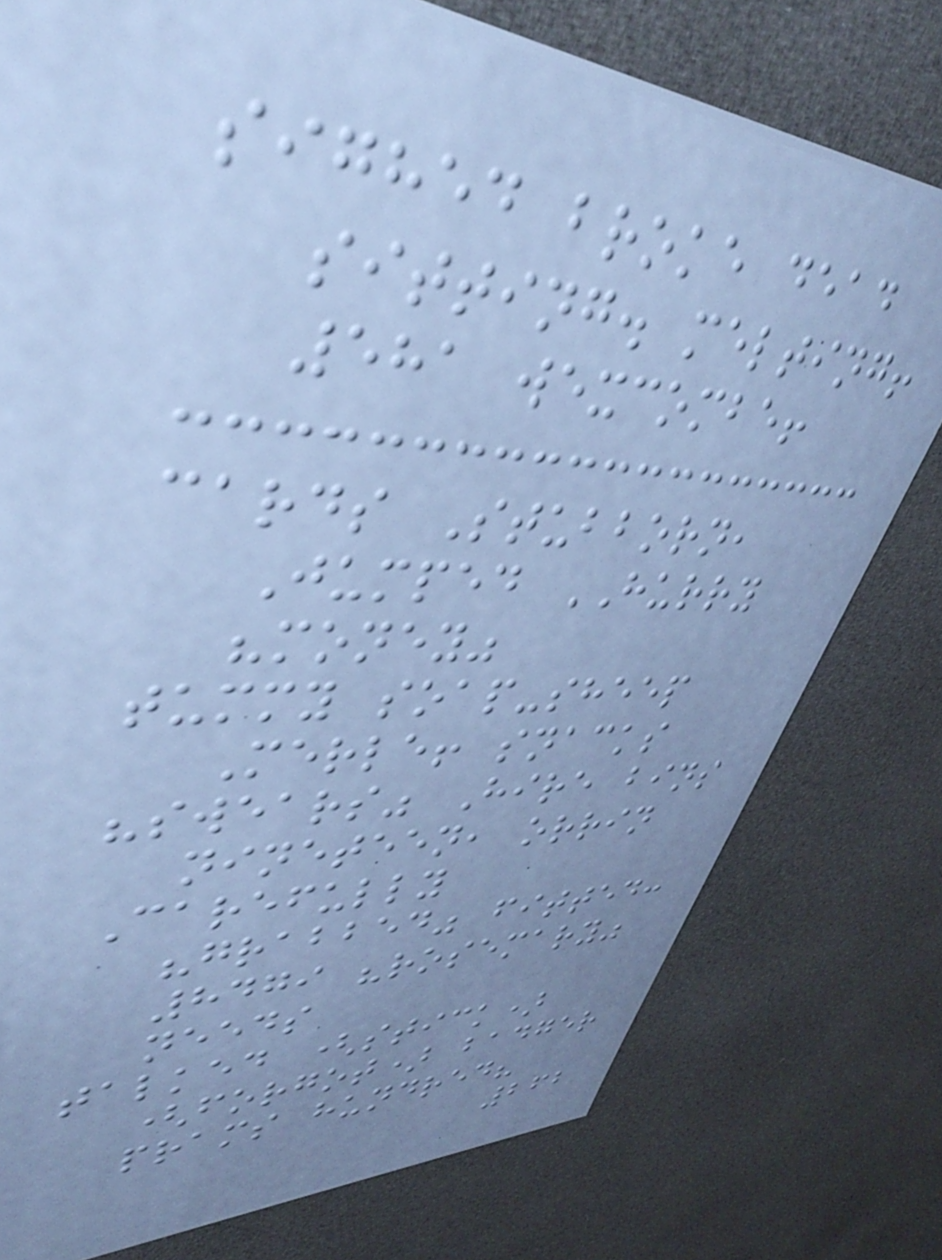sighed broke dead
sitting. melting!
581 wexcombe!
cards Stubborn,
Jumped HURRY
"money"
tummy soap-sheep
Merle! snacks
"swears" Hire bins
nineteen, orrin
Carefully
"grabbed" fitted:
8479 "rosemary"
needs
talked (stick)
(forgot) badger
prams hundred?
262
